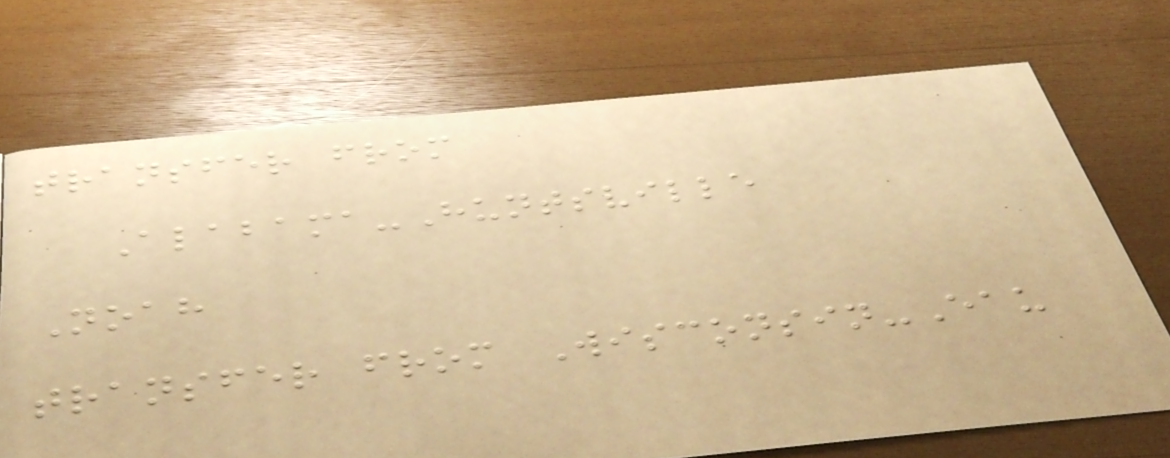transfer from
Alabama-Huntsville
Noah
transfer from Wisconsin-Eau
